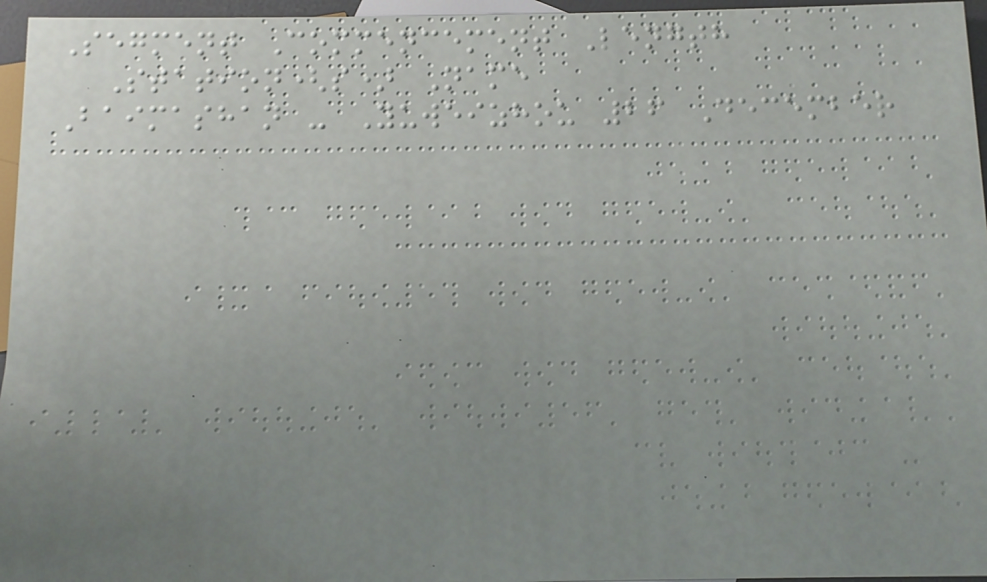Segment Commencement Length
Station(s) Name
Baimashan - Yuweizhou 26 December
